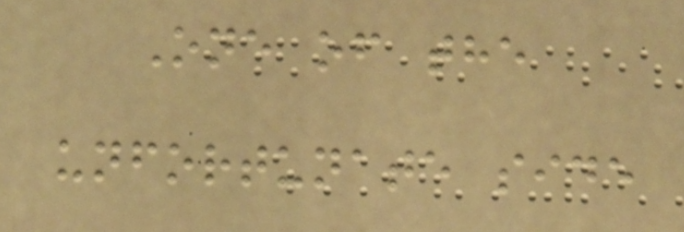One of the
unfortunate side
